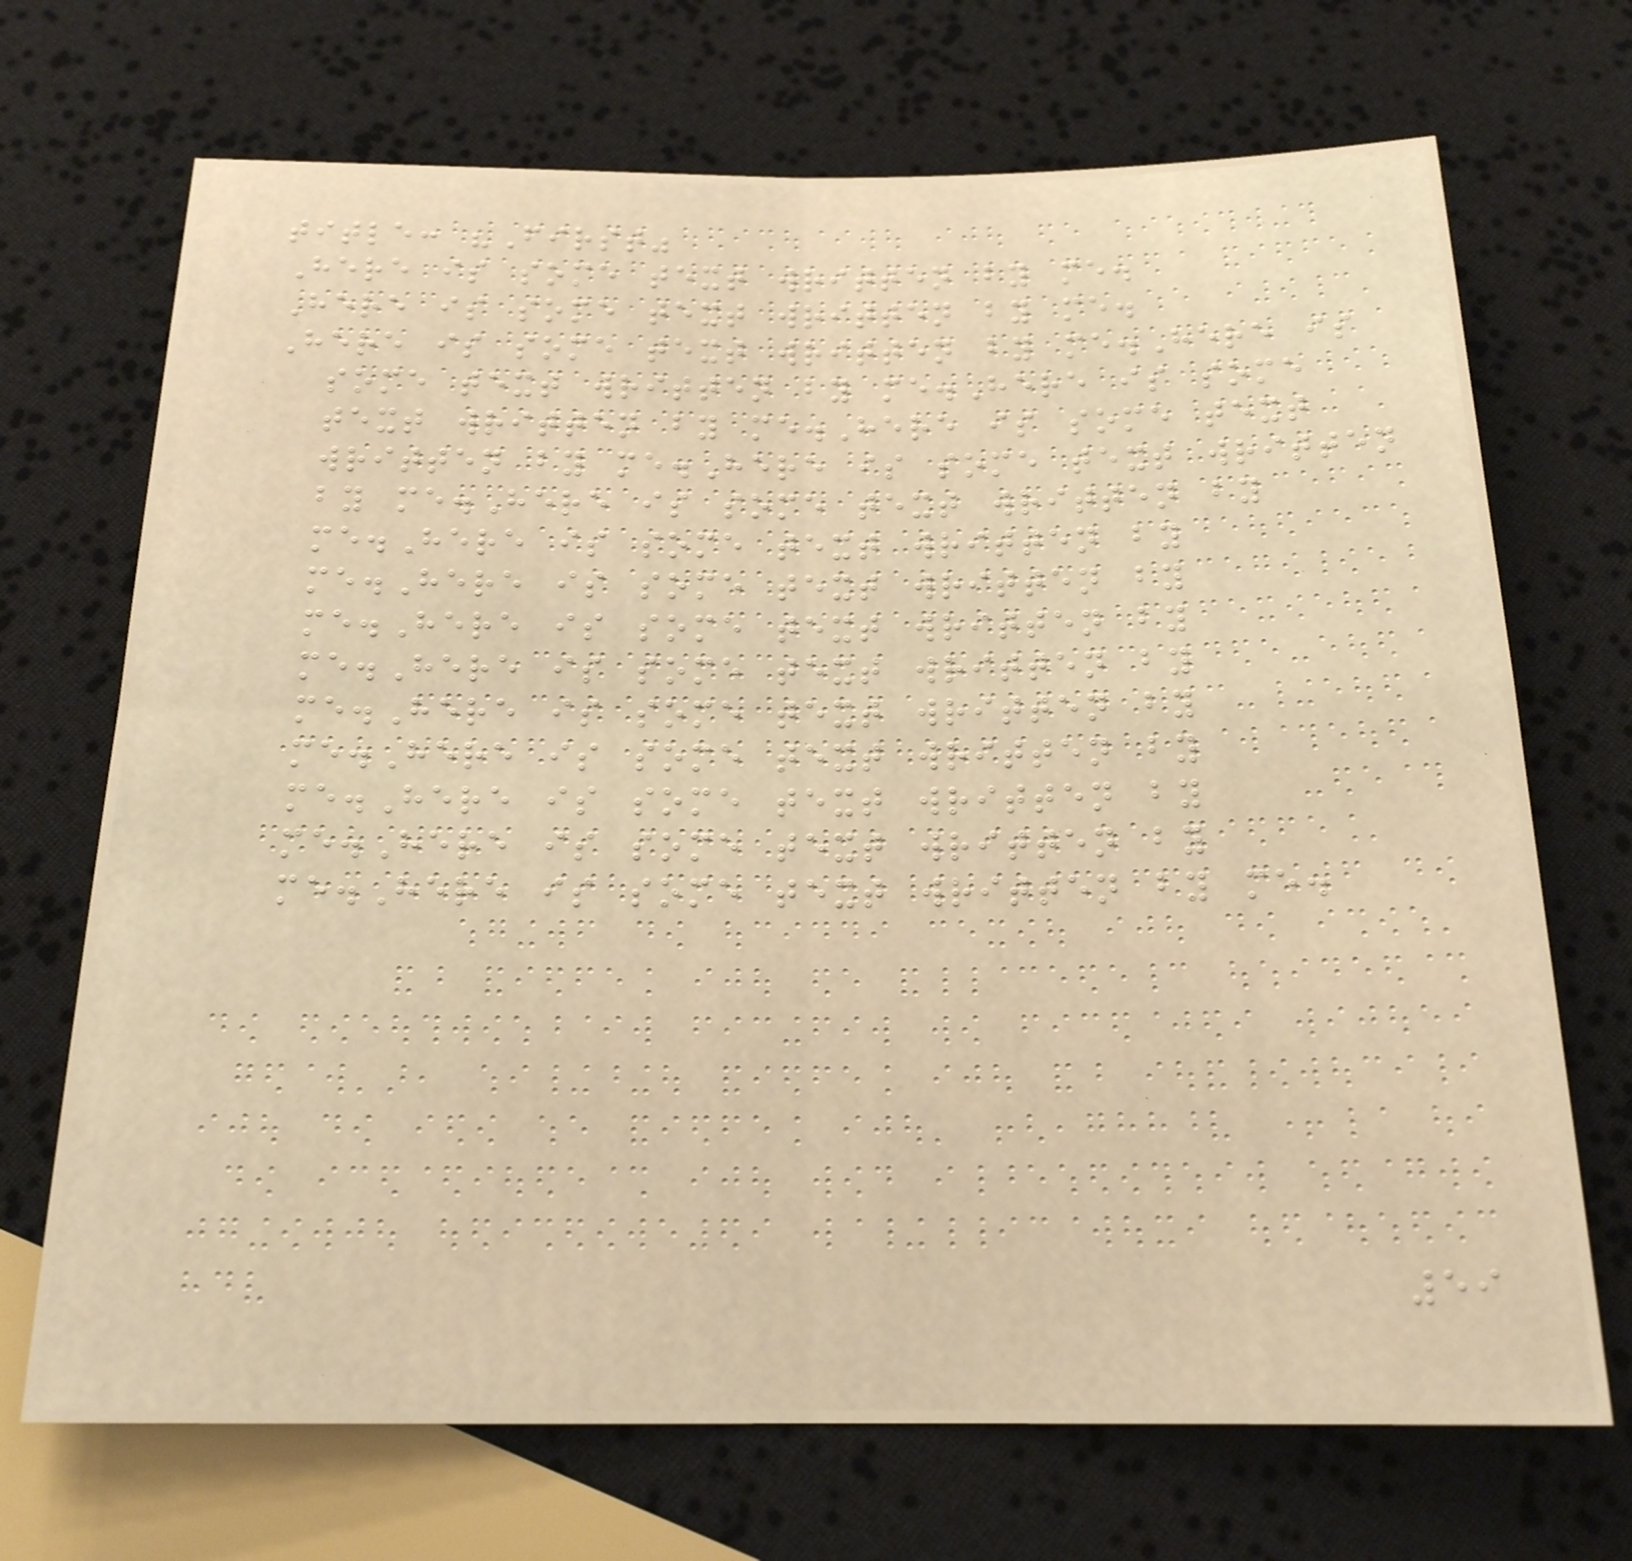title: "First"
Here is some text written by me.
Here is some text written by me.
Here is some text written by me.Here is
some text written by me.Here is some
text written by me.Here is some text
written by me.Here is some text written
by me.Here is some text written by
me.Here is some text written by
me.Here is some text written by
me.Here is some text written by
me.Here is some text written by
me.Here is some text written by
me.Here is some text written by
me.Here is some text written by
me.Here is some text written by
me.Here is some text written by me.
59
